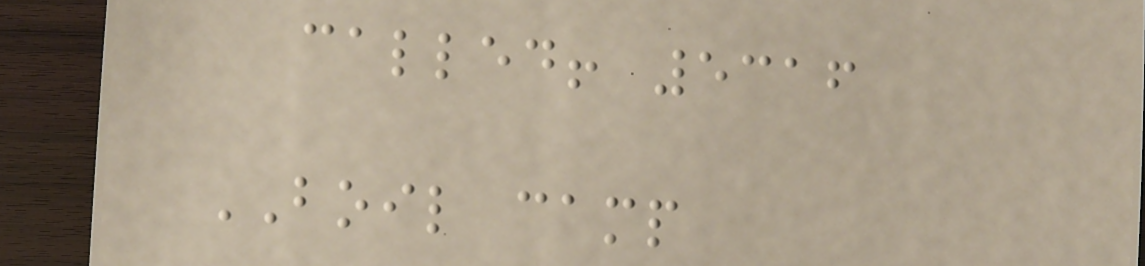called! 5316
BOIL camp
